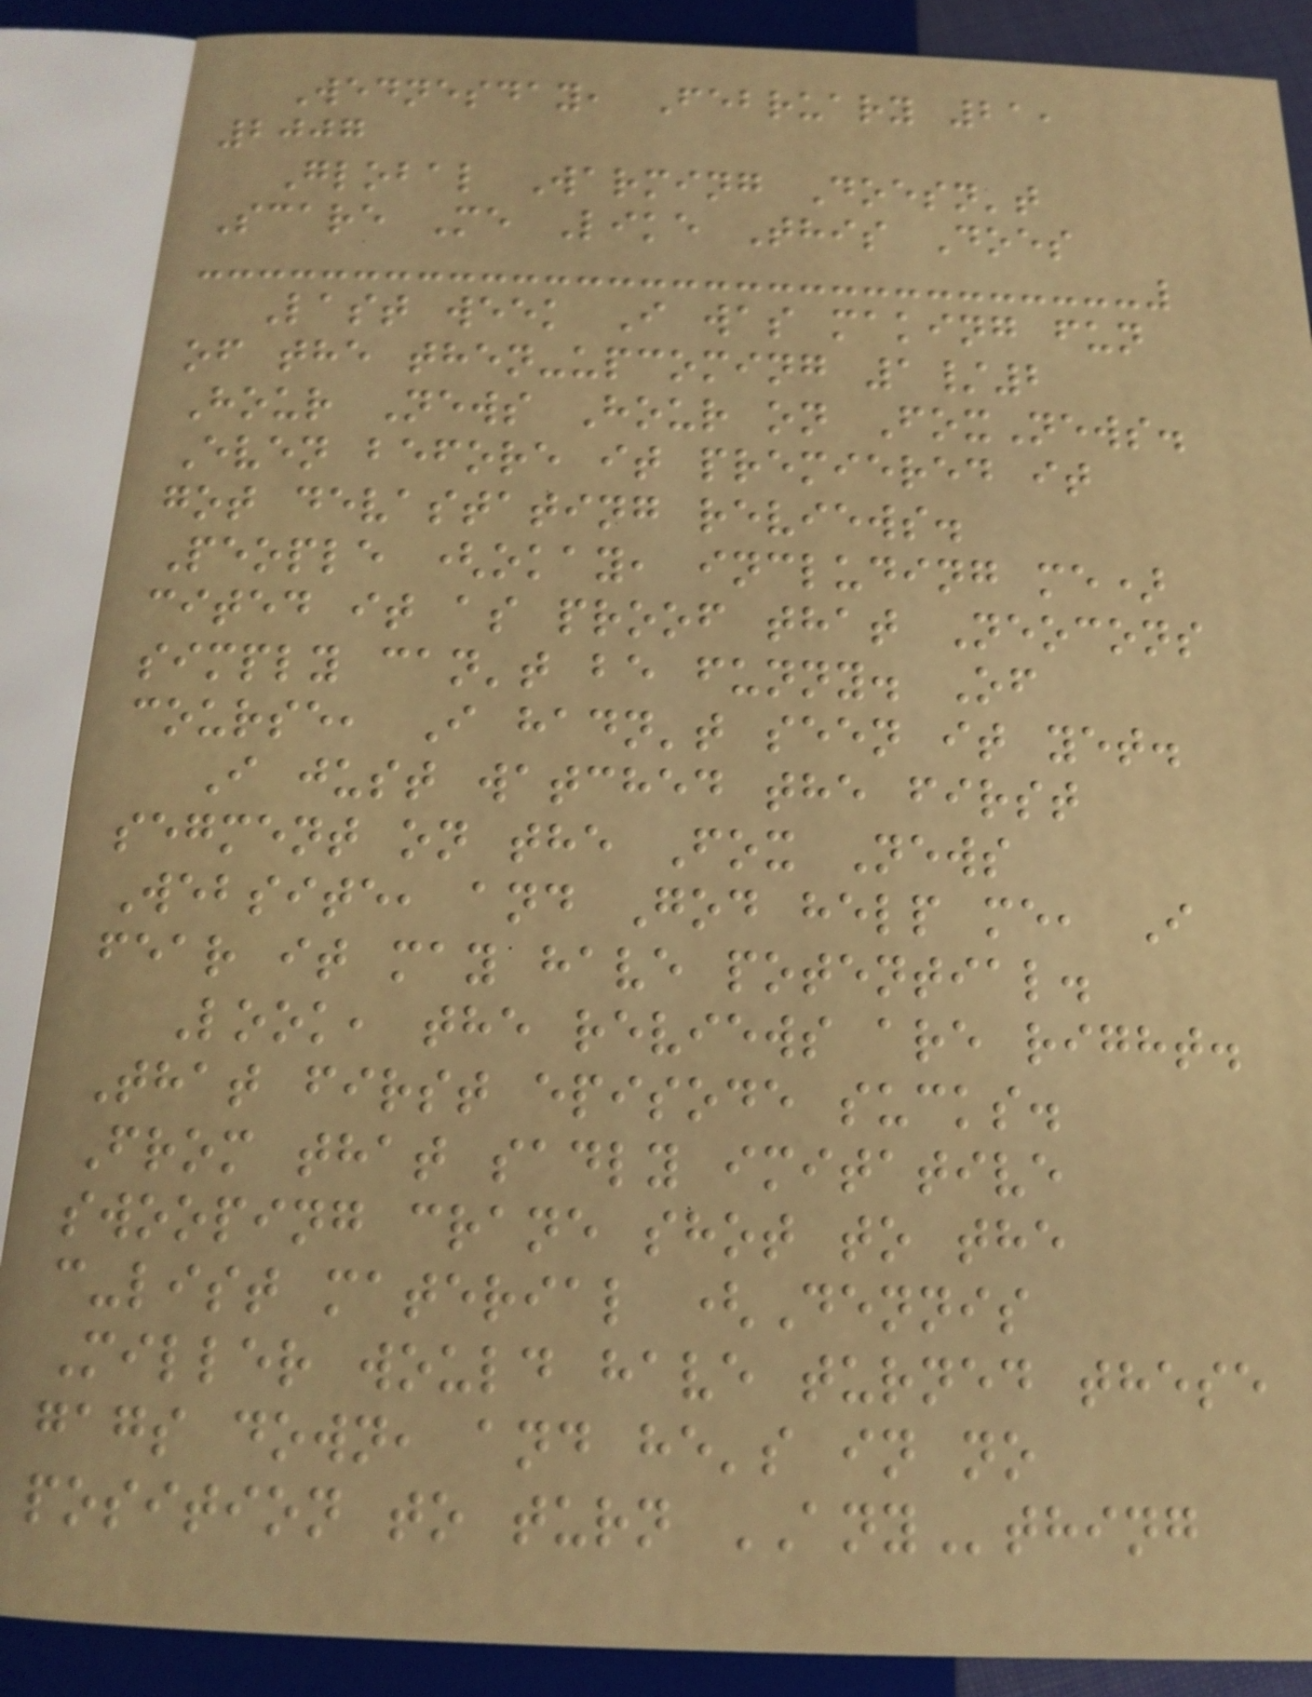Wednesday, February 21,
2007
Global Warming Doesn't
Scare Me Like This Does
Last week I was making fun
of the then-upcoming 1/2
Hour News Hour on FoxNews.
Even before it premiered it
got devastating reviews.
People (okay, including me)
cited it as proof that Neocons
simply can't be funny. Of
course, I hadn't seen it yet.
I just watched the first
segment on the Fox News
Website, and God help me, I
fear it may have potential.
Look, the reviews are right.
That first episode sucks.
From that sadly imitative
swooping crane shot to the
c-list material (Dennis
Miller would have turned these
gags down, and he's in no
position to turn ANYthing
